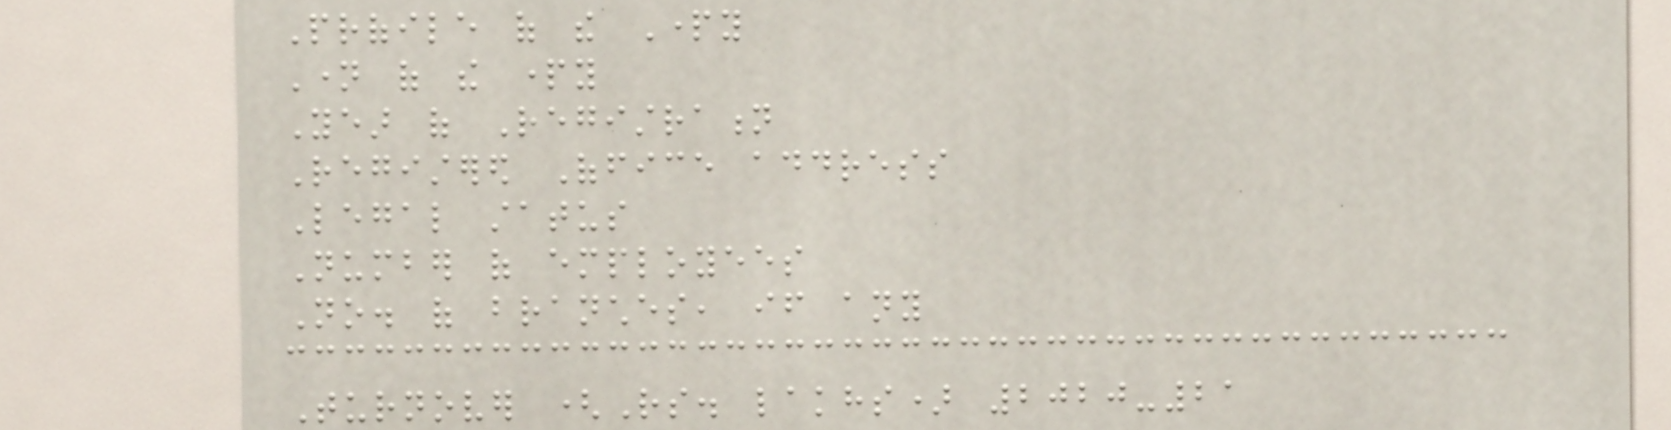Profile of the Party
Name of the party
Year of Registration
Registered Office address
Legal status
Number of employees
No. of branches, if any
Turnover (Rs. lakhs) 2020-21
